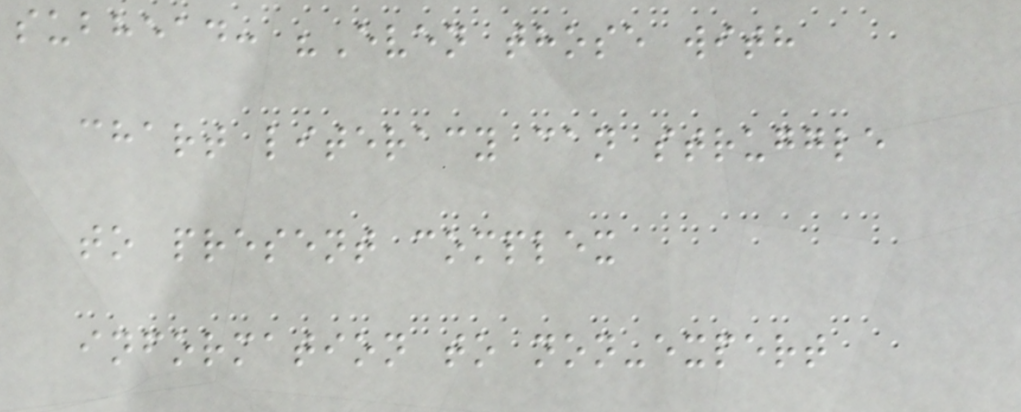subhead: "Even those with
chart literacy can struggle
to present complex
information to non-expert
